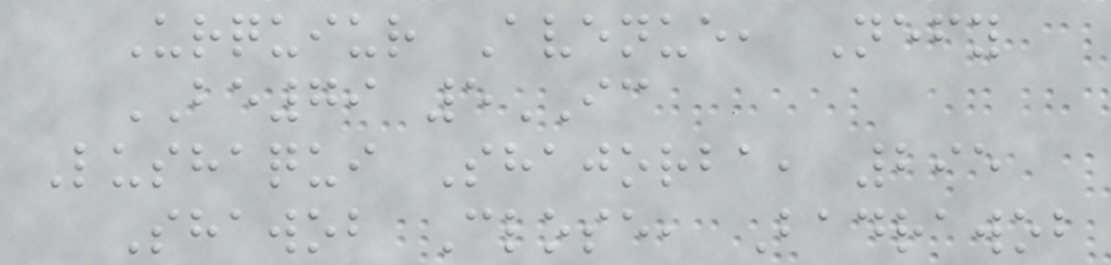Urquiur Avenue, Nefy
BE79 5IC
Lushaqui Shajorba, 295
Shawob Close, Badrawob
